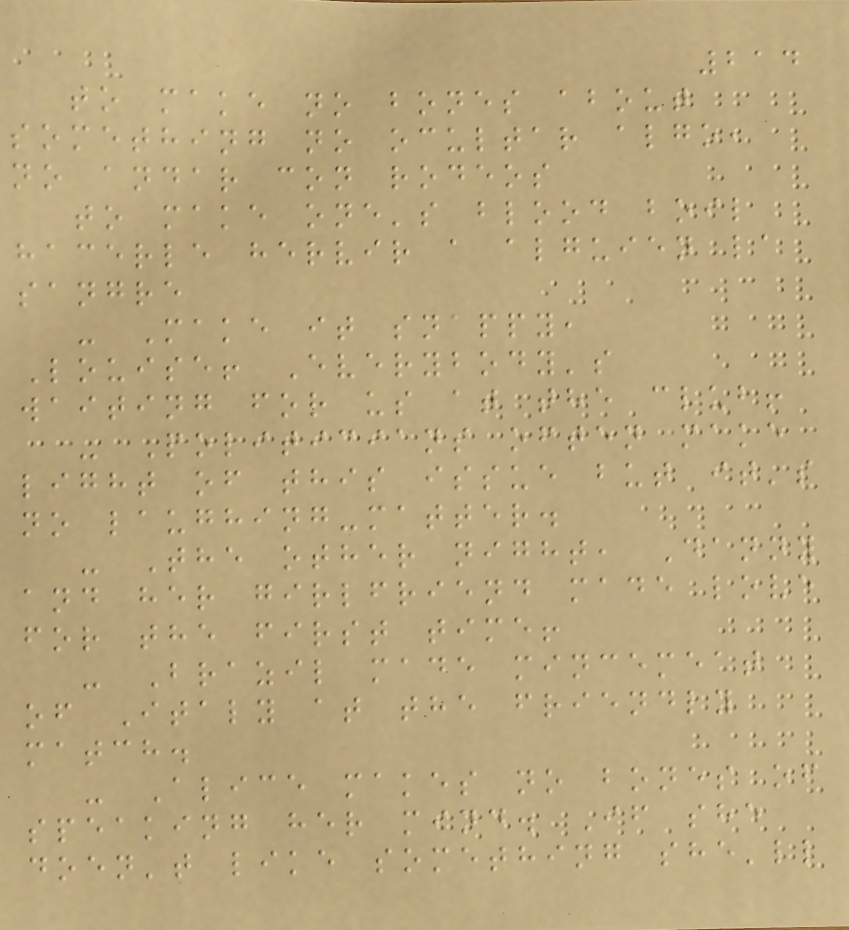214
to make no bones about
something no ocultar algo,
no andar con rodeos
to make one's blood boil
hacerle hervir a alguien la
sangre
- Make it snappy,
Louise! Everybody's
waiting for us at the club!
- Politicians often make
light of this issue but it's
no laughing-matter.
- The other night, Danny
and her girlfriend made love
for the first time!
- Brazil made mincemeat
of Italy at the friendly
match.
- Alice makes no bones of
speaking her mind. If she
doen't like something she'll
